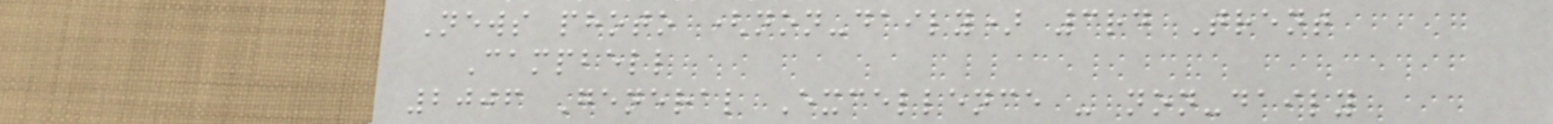News photo (non-daily) 3rd Trent
Campbell
2006 General Excellence - non-daily
